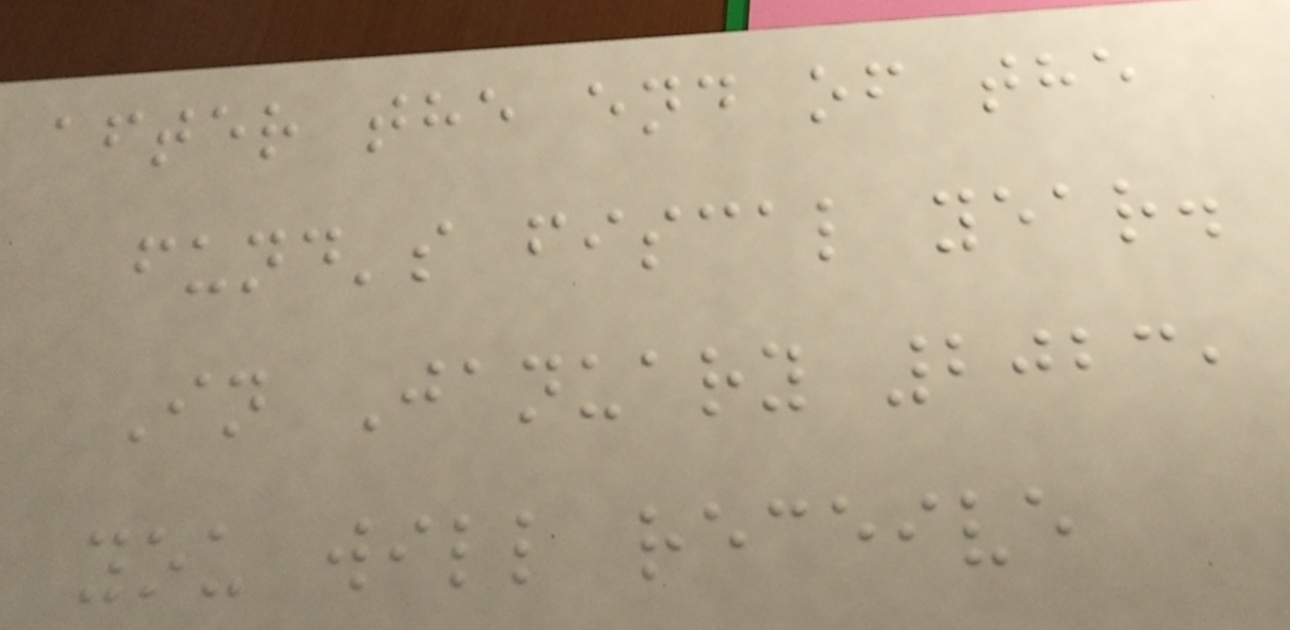after the end of the
fund's fiscal year.
In January 2023,
you will receive
